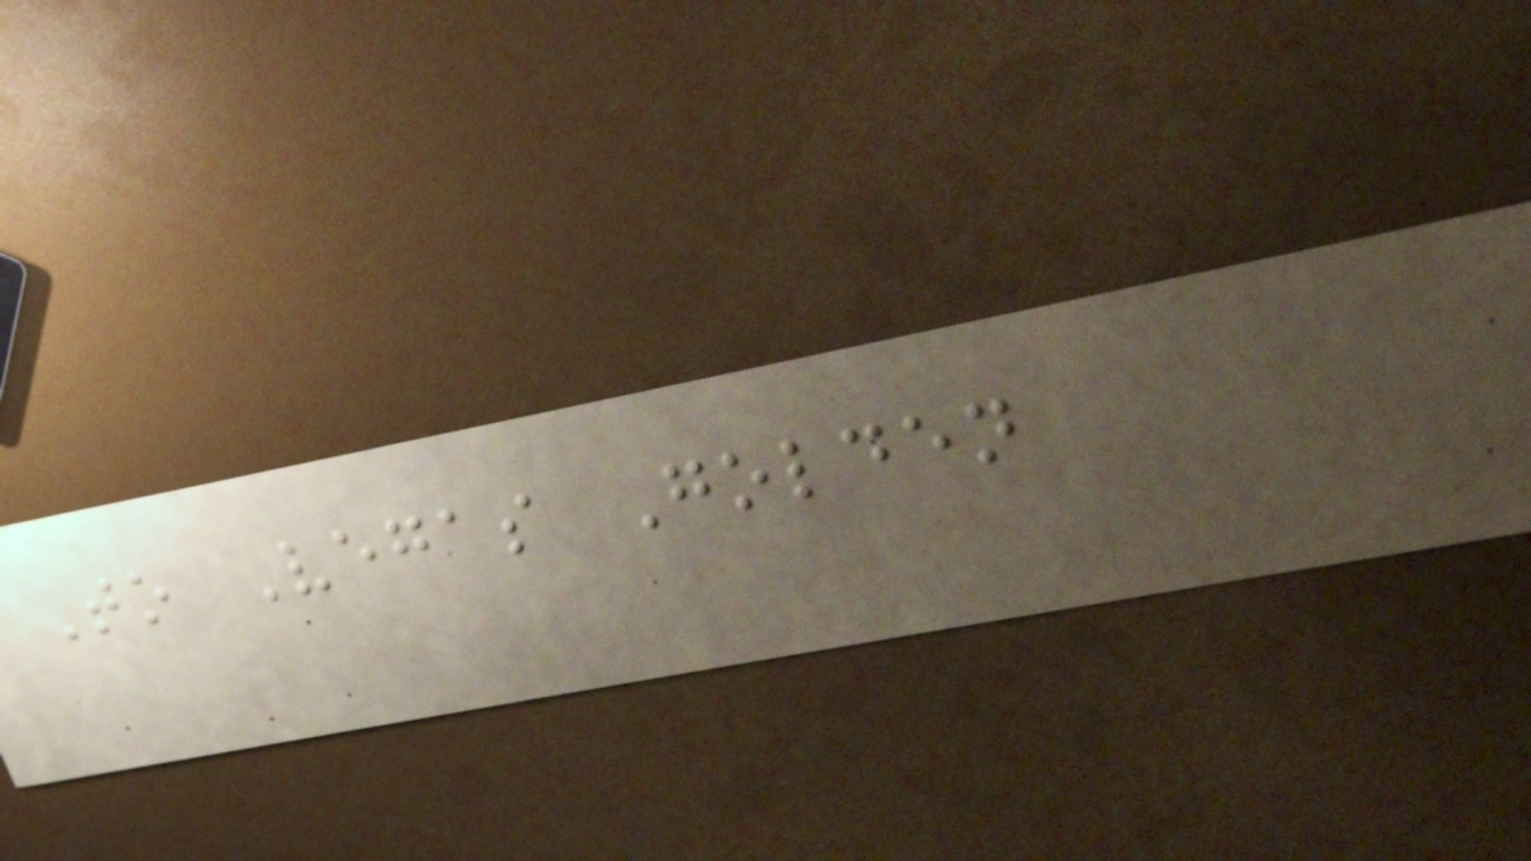To Vegas Golden
